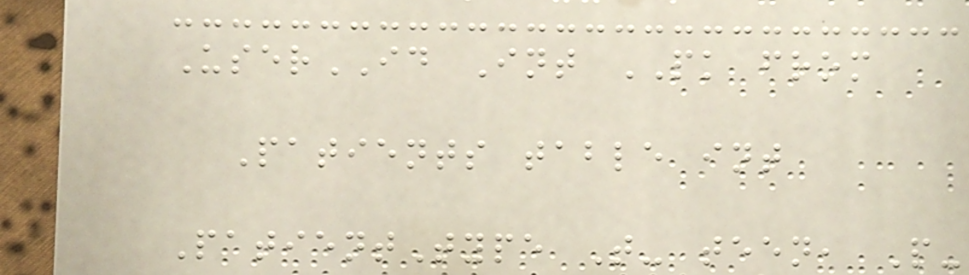UserID Int PK from
Patients table int
PatientType T- teen, P-
